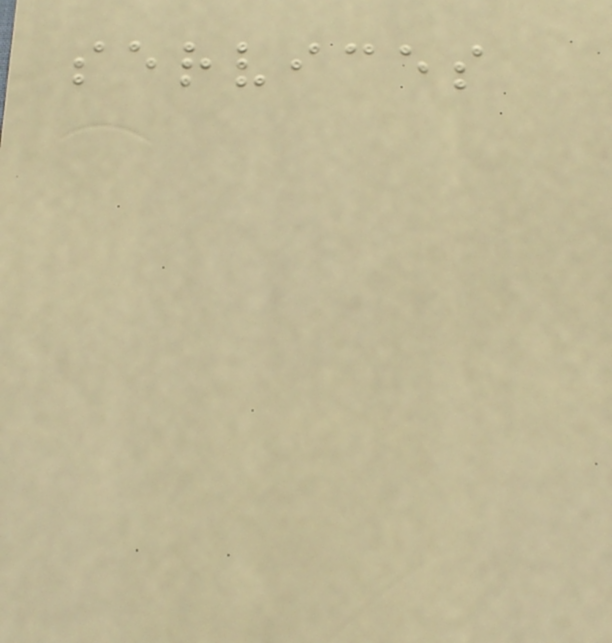services
